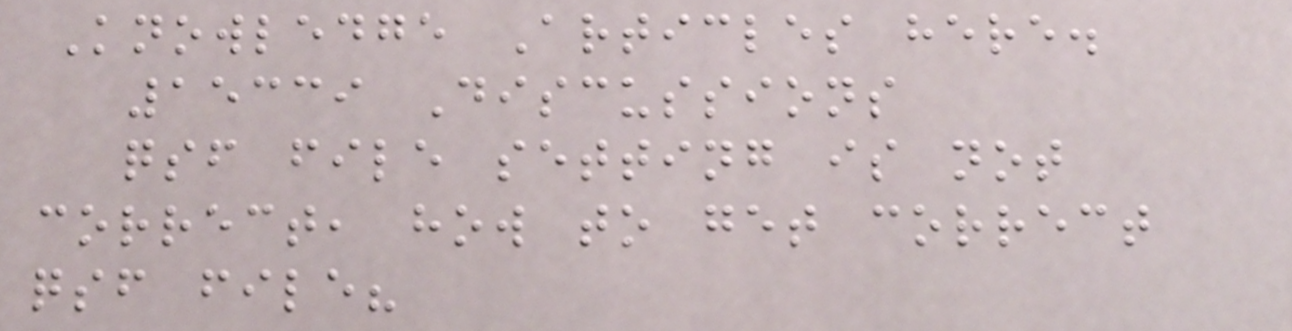Knowledge Articles here.
15339 Discussions
qsf file setting is not
correct, how to get correct
qsf file?
